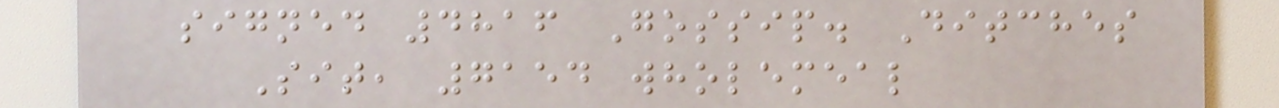signed 4816 Gossip. Ditches
Sit, 7154 wholemeal
